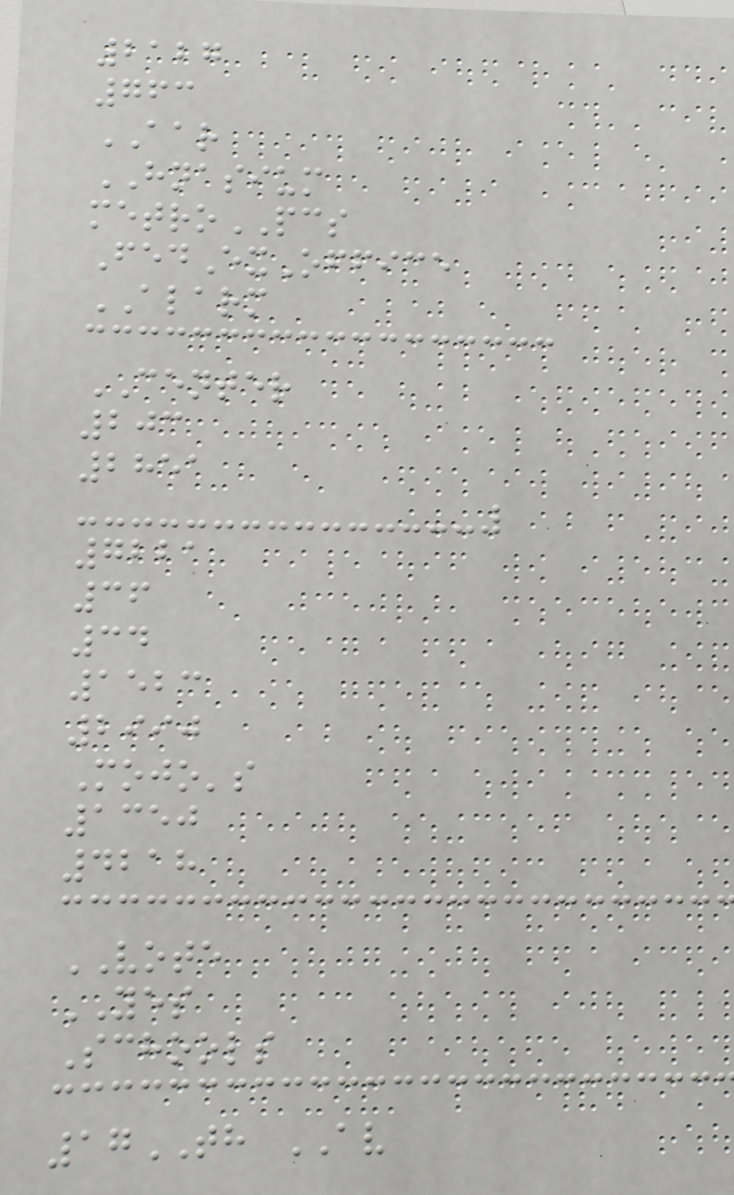2127
763
AAR
HNASIUM
metroPCS
FedExOffice
ALARM
CENTER
203
2851
7221
36
34
1523
2990
Mojo's
1350
4218
VOTE
YES
Schools
17TH AV
